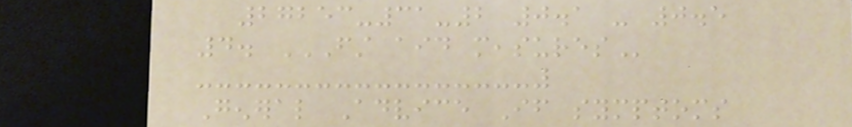27253-31-2 0.1 - 0.5
4. FIRST AID MEASURES
General Advice If symptoms
